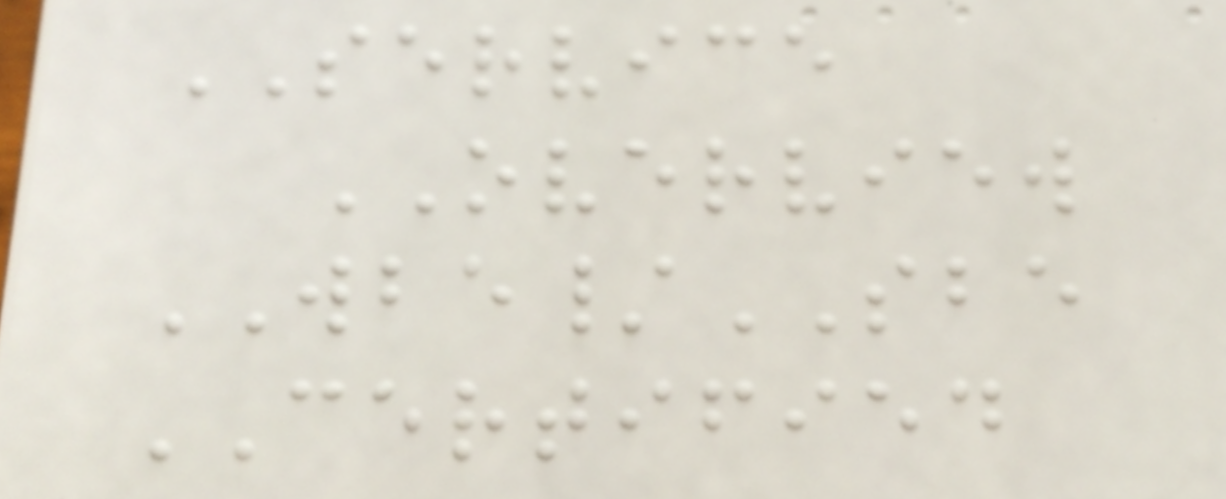SERVICE
OVERVIEW
WBE/SBE
CERTIFIED
